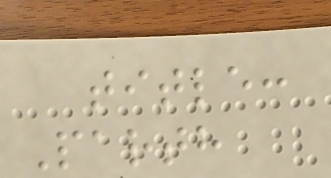title:
Parth
